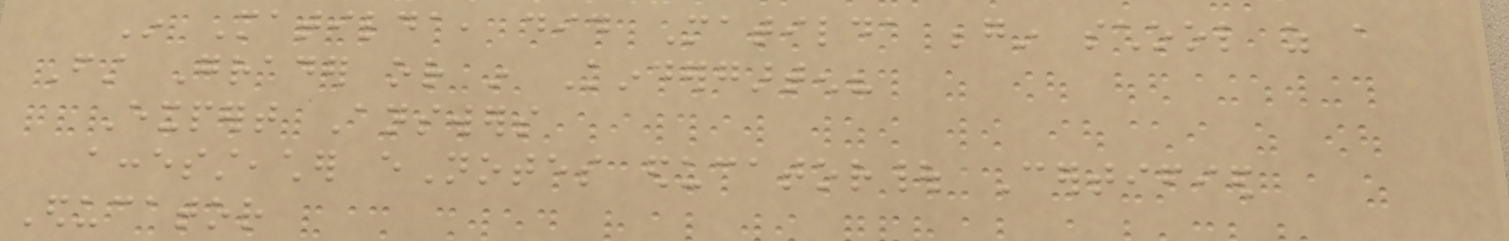In Matilda, did Matilda begin school as a
First Grader or in Kindergarten?
Expert Answers
accessteacher eNotes educator| Certified
Educator
